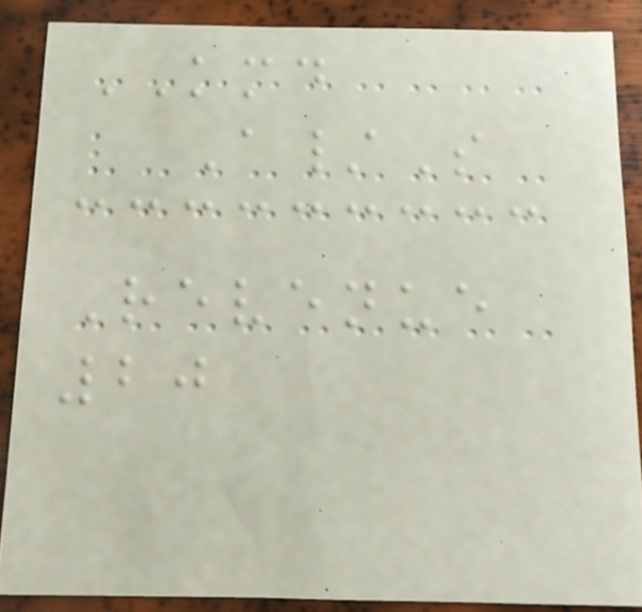KMD
A/S
Revenue
20
